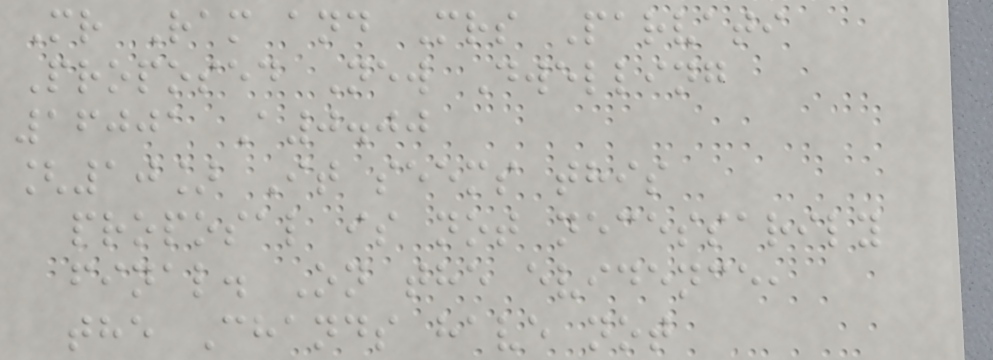Mr Ram and Mrs Parvati
Proposed New Dwelling
16001 A0.00
[10] It seems this
proposal is not necessarily
final. On the evidence,
the Chands have not
